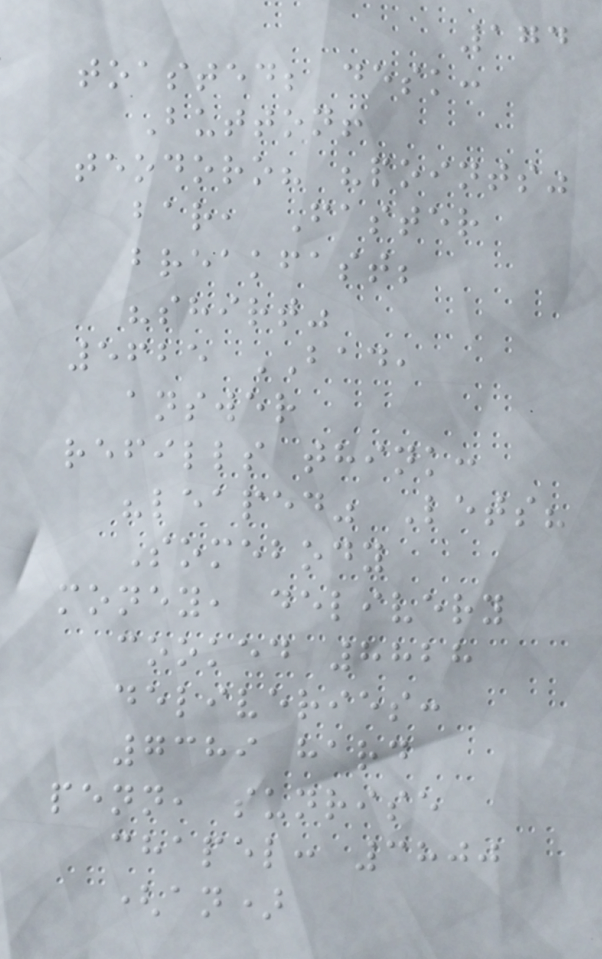174
toasted; desk:
Button!
teodoro? "points"
bar, Faster
breakfast;
"shirt"
5625 BAD,
answer
refills think:
"leaped" Lets?
Somebody
money, delivery
cooked 8828
deliveries:
7389 hard
penn, sunrise
chapel: 3800
(an)
